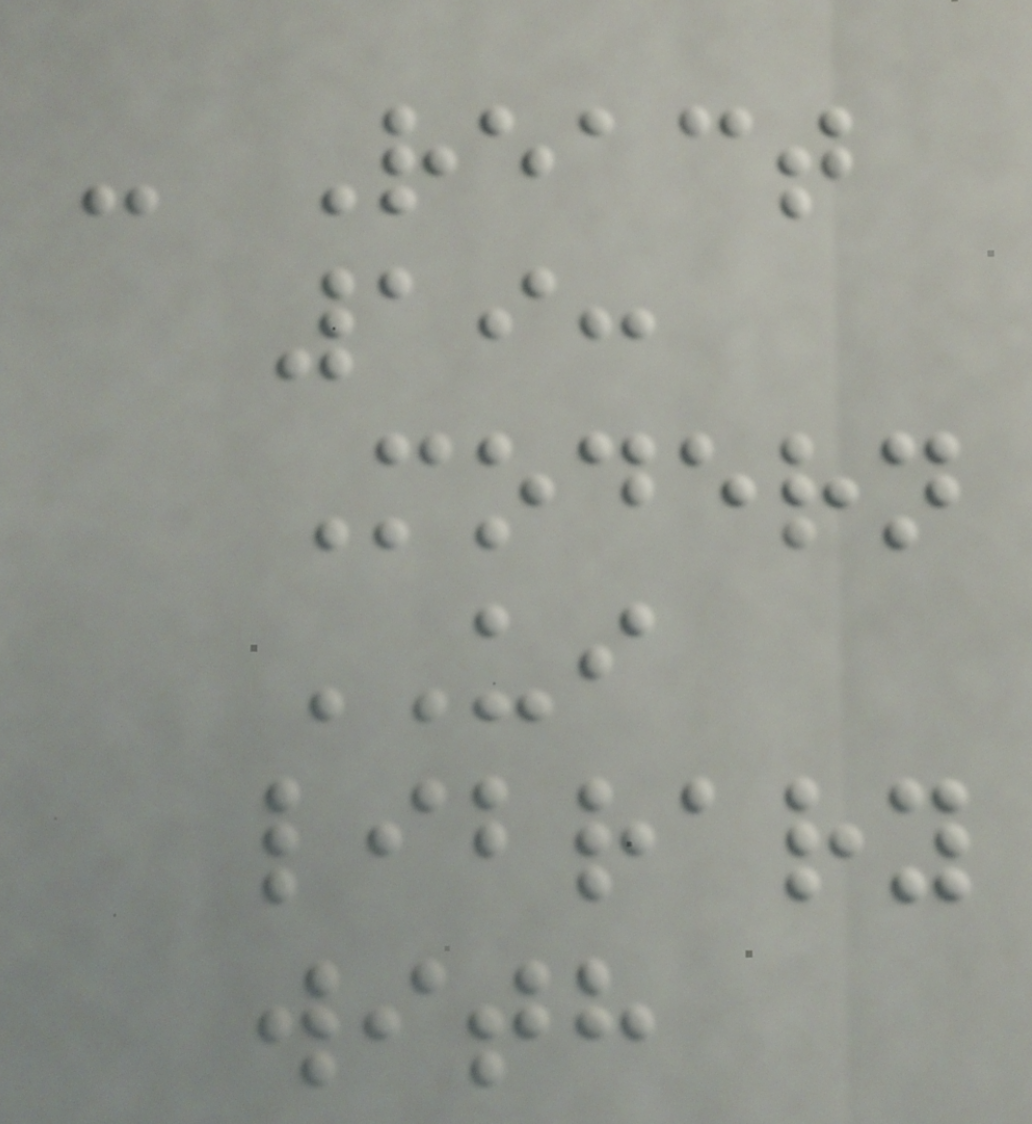- React
19:
Modern
UI
library
with
